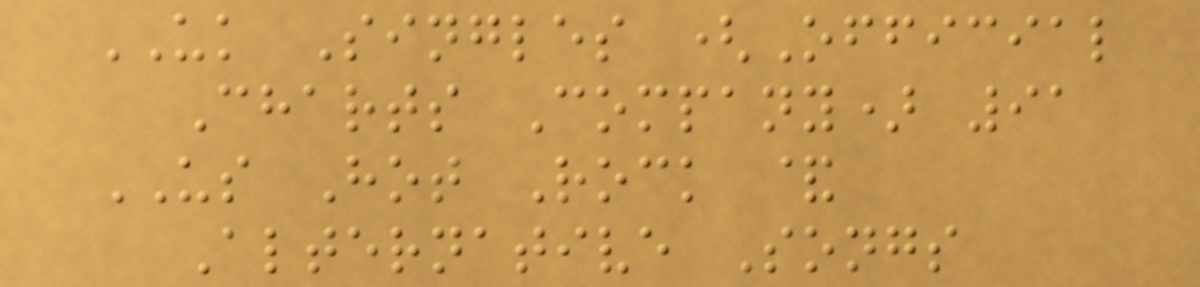UK Singles (Official
Charts Company) 91
US Hot Rock &
Alternative Songs
